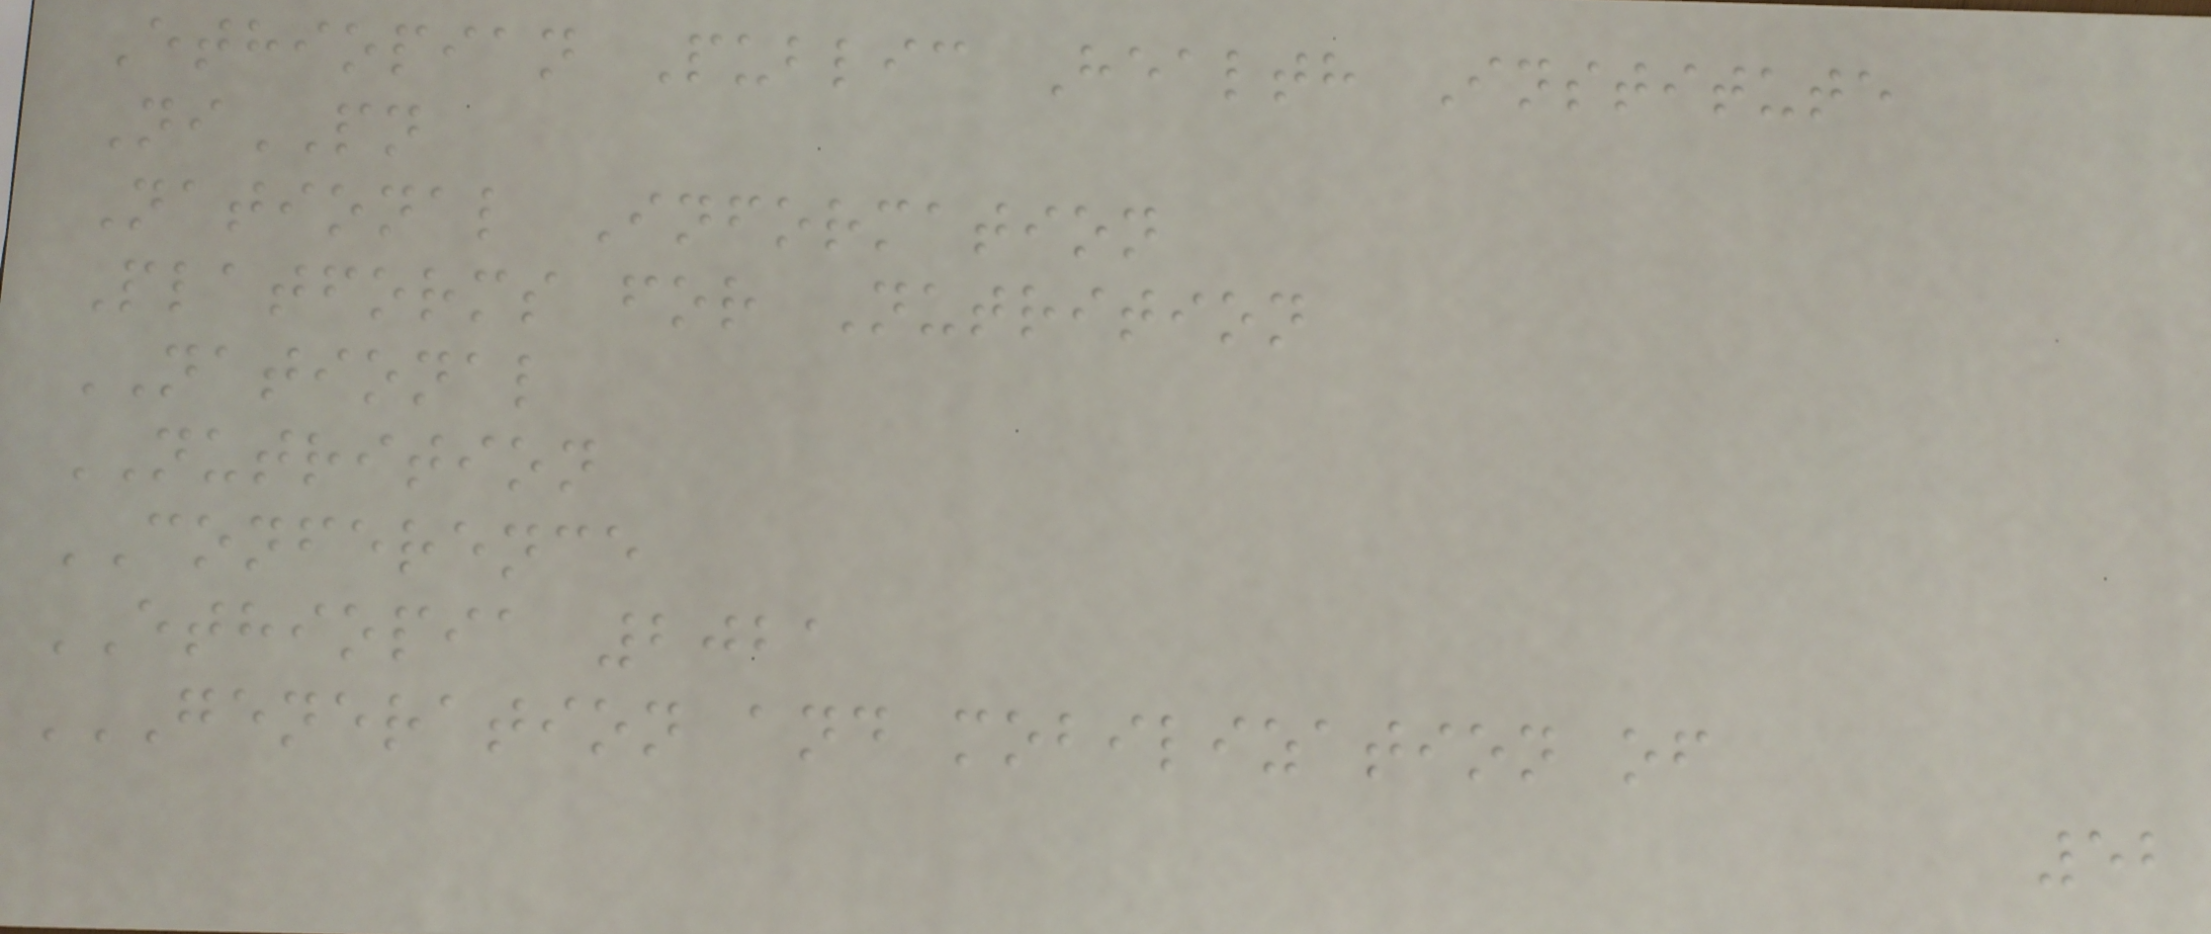Ethiopian Public Health Institute
NiPN
National Information
Platforms for Nutrition
NATIONAL
NUTRITION
CONFERENCE
ETHIOPIA 2021
GENERATION AND MOBILIZATION OF
52
